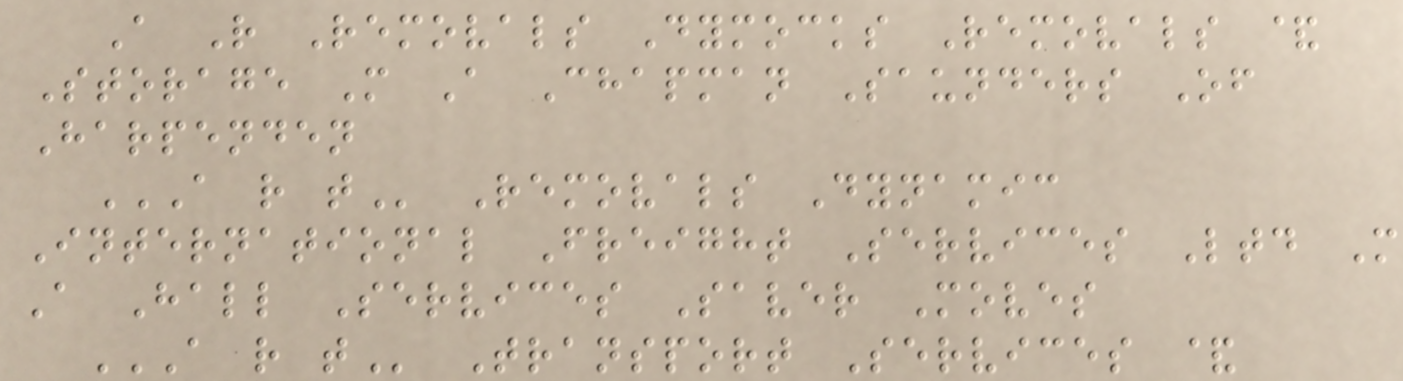A R Removals Dymocks Removals &
Storage M A Chapman Saunders Of
Harpenden
A R T Removals Dynamic
International Freight Services Ltd M
A Hall Services Saver Moves
A R T Transport Services &
